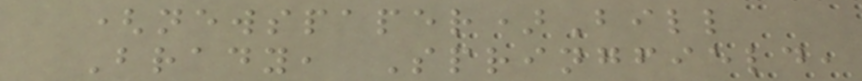(newspaper)Bill
Brady, Springfield,
